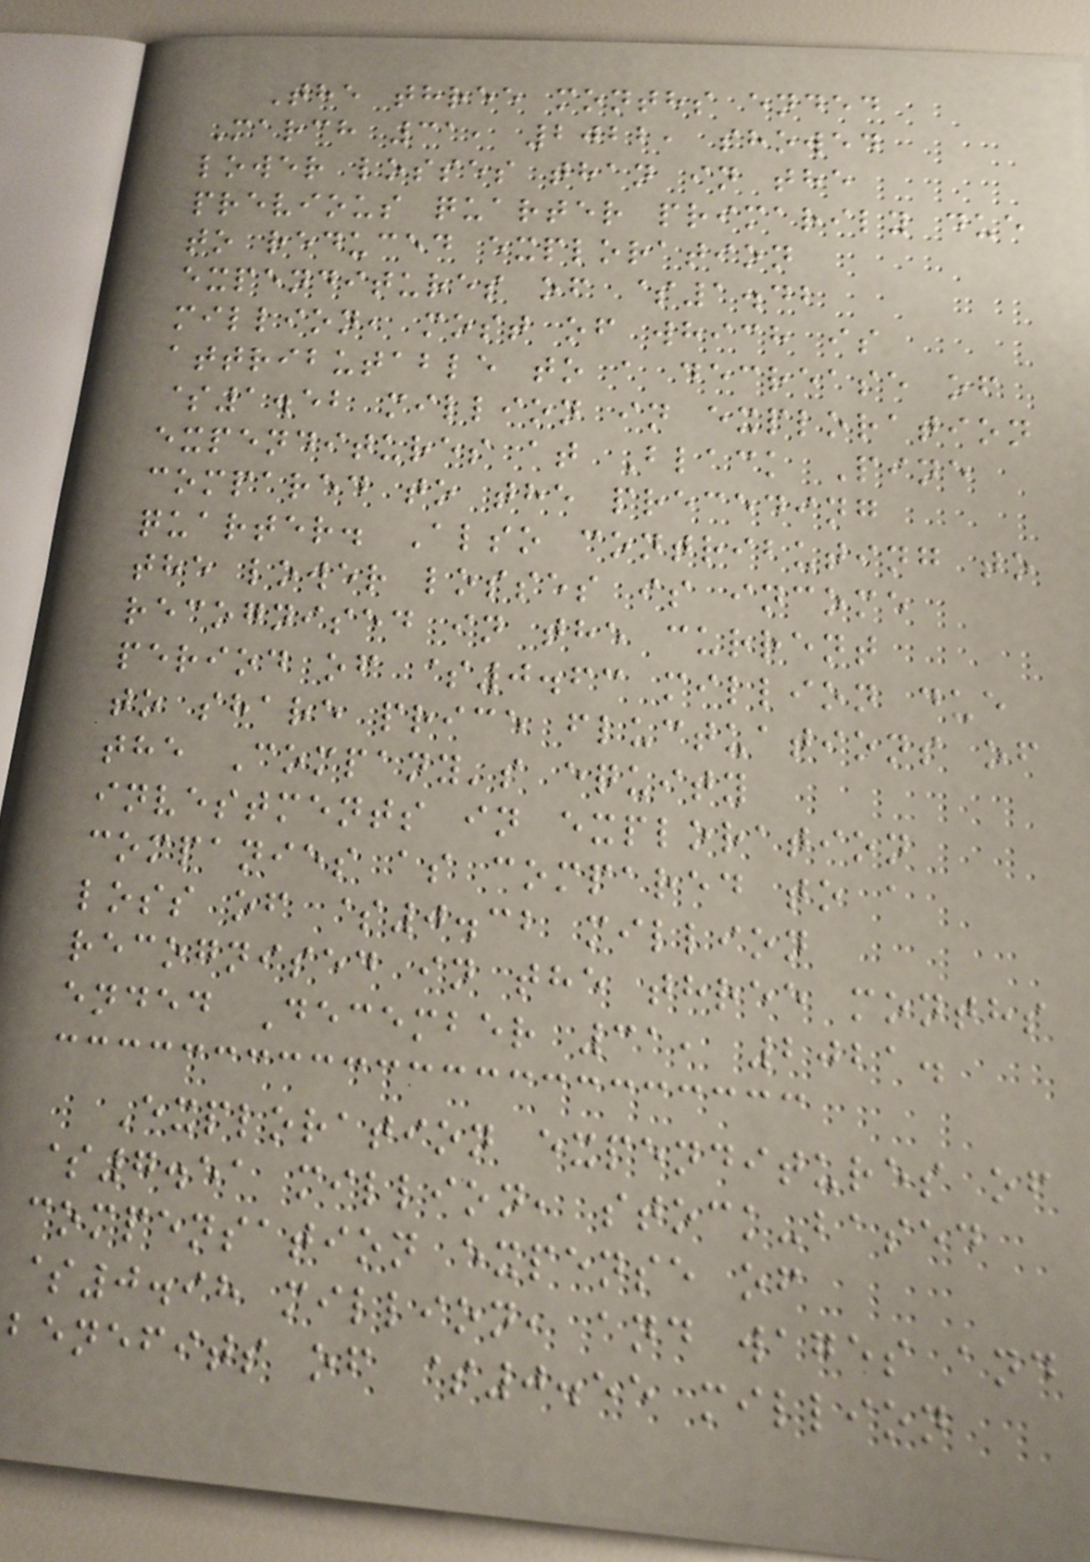The three months ended
March 31, 2022, showed
lower losses than in the
previous quarter primarily due
to reduced exploration
expenditures of $1.42
million, most of which is
attributable to a decrease of
$1.52 million in exploration
expenditures at Black Pine
compared to the preceding
quarter. Also contributing to
the lower losses is income
recognised in the current
period of $0.63 million due
to share price fluctuations of
the Company's equity
investments in exploration
companies as compared to a
loss of $0.32 million
recognised in the three months
ended December 31, 2021.
Exploration expenditures of
$7.51 million, stock-based
compensation expense of
$0.98 million, and wages and
benefits of $0.55 million
